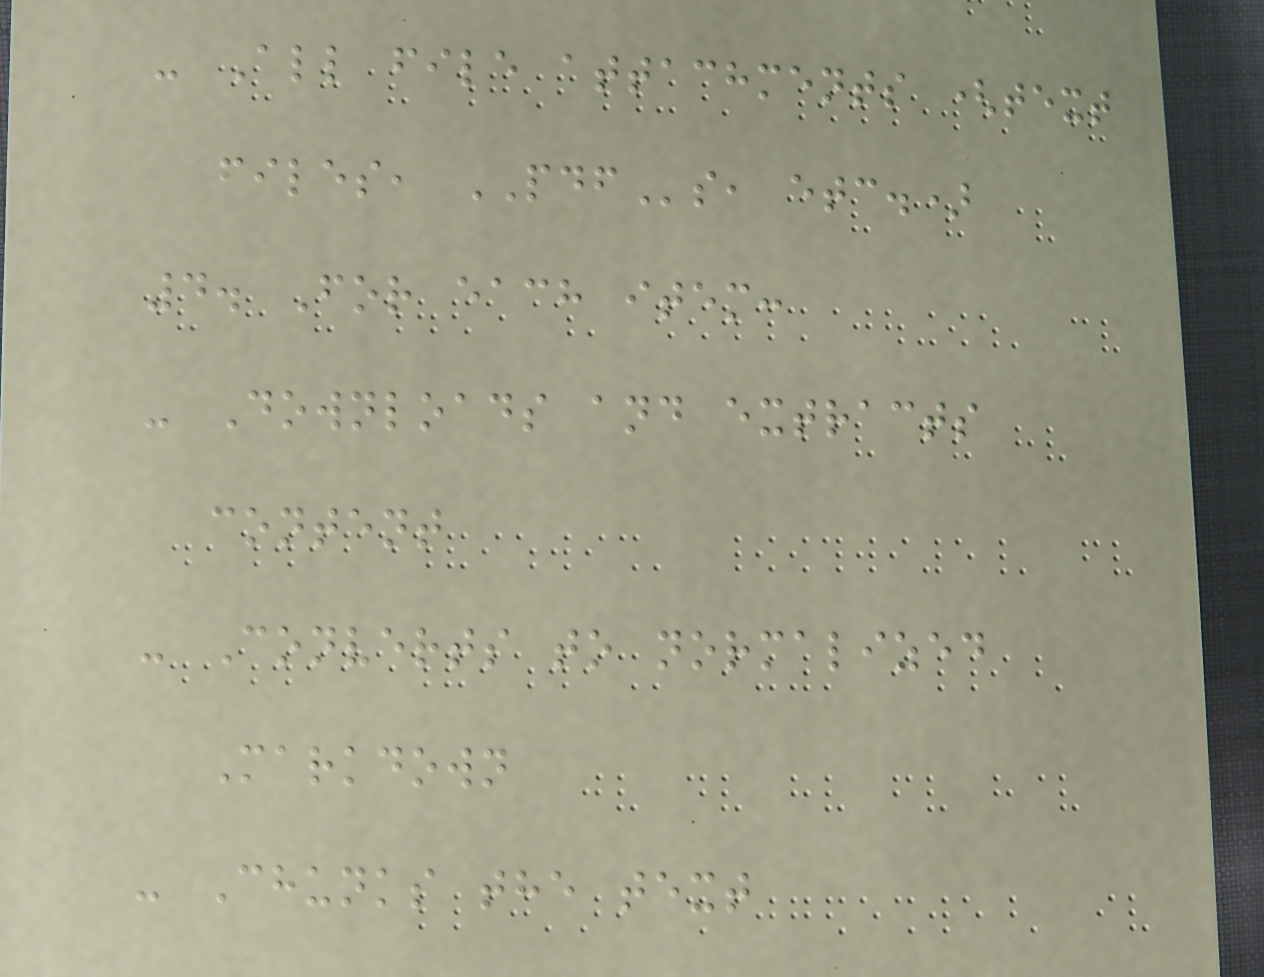- All file attachments (text
files, PDFs, etc.)
4. For each item:
- Downloads and extracts
content
- Converts to normalized
Markdown
- Chunks the text
